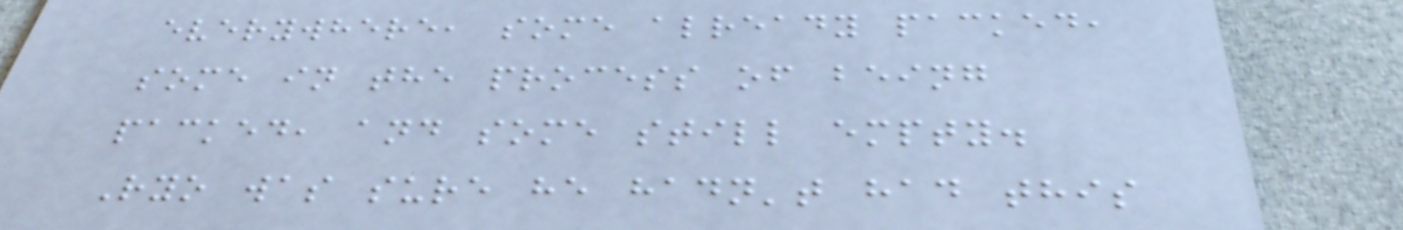everywhere, some already packed,
some in the process of being
packed, and some still empty.
Ryo was sure he hadn't had this
